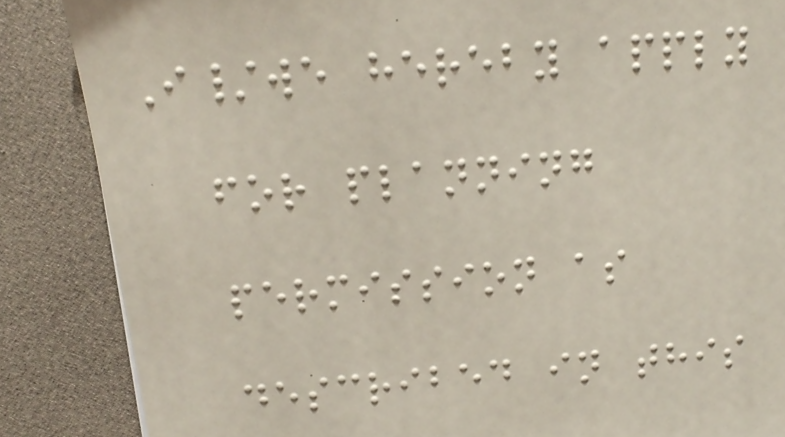I/we hereby apply
for planning
permission as
described in this
